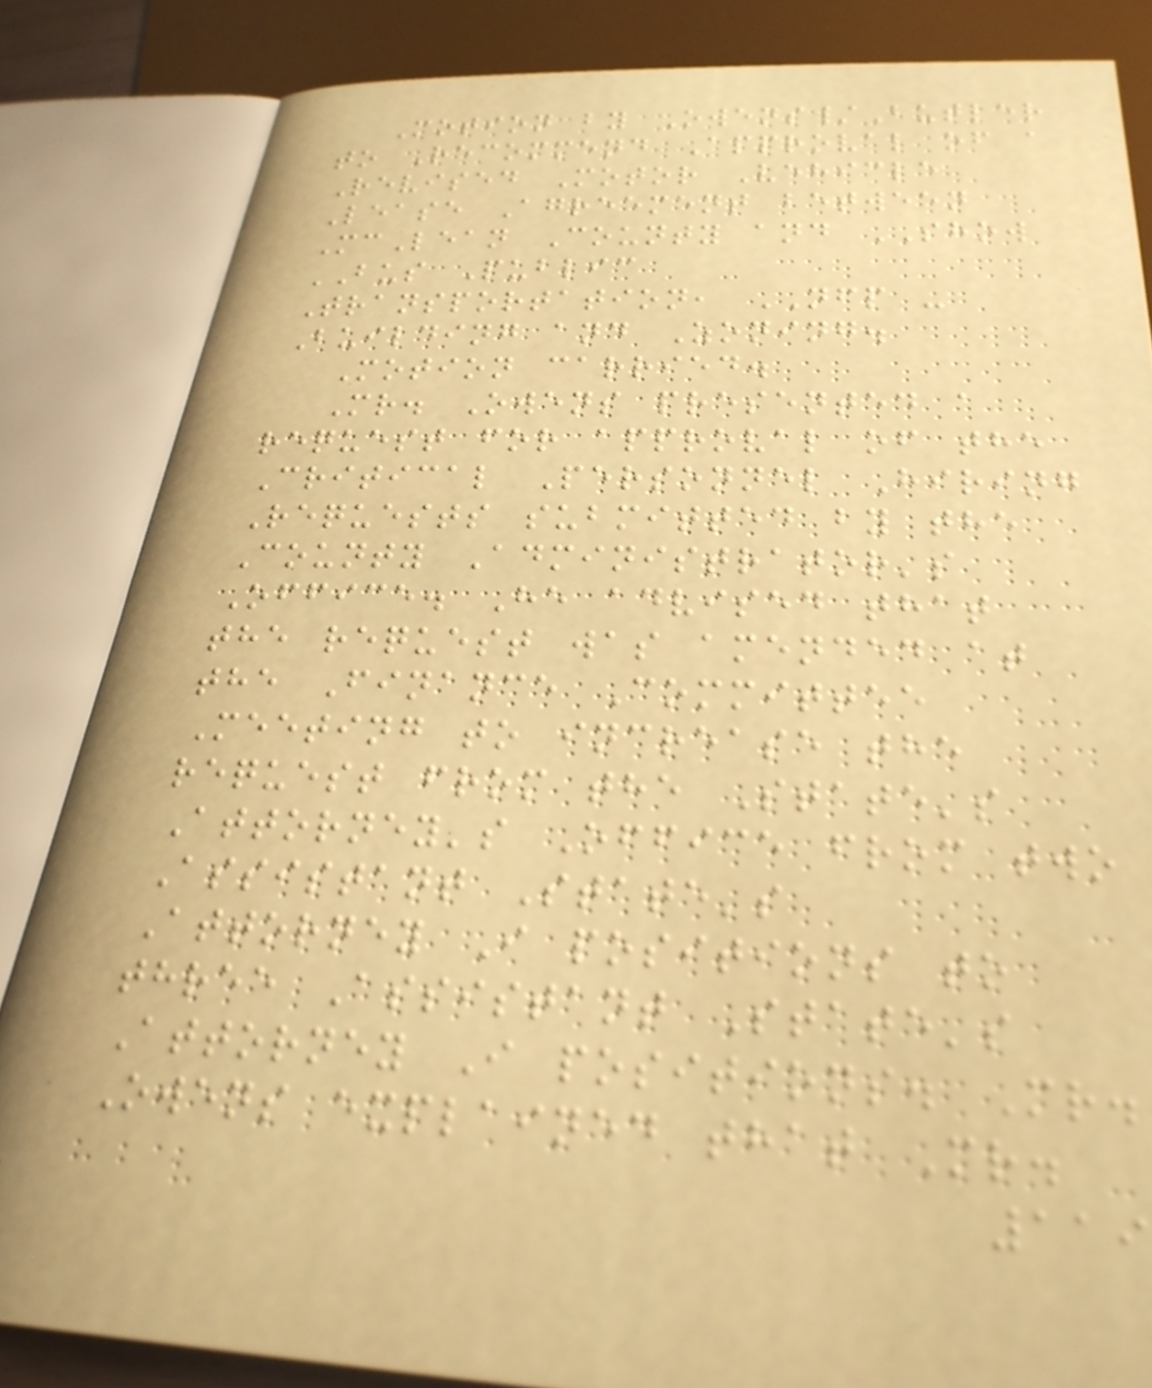Motion by Owens/Butler
to Recommend Approval of a
Revised Motor Vehicle
Lease Agreement between
McLean County and SHOW
BUS Public
Transportation, NFP -
Building and Zoning.
Motion carried.
Mr. Owens presented a
request for approval of the
Critical Personnel Hiring
Requests submitted by the
County Administrator's
Office. He advised that
the request was amended at
the Finance Committee
Meeting to increase the
request from the State's
Attorney's Office from two
Assistant State's
Attorney I positions to
three Assistant State's
Attorney I positions. Mr.
Owens explained that Mr.
119
